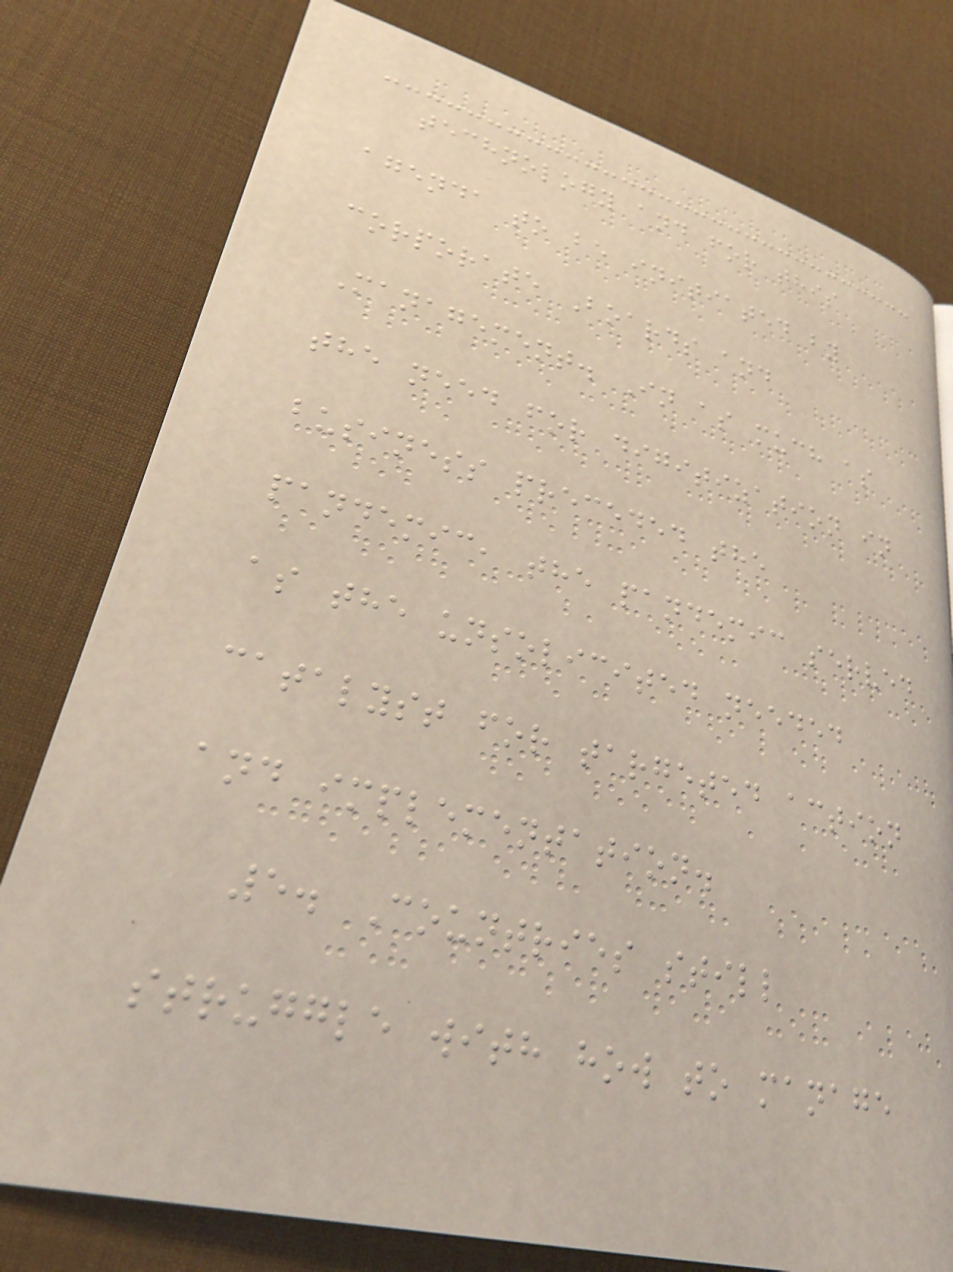technology and for this
agenda to be initiated by
corporate Boards and
Management. In as much as
the need for digitization in
business preceded the
pandemic, the pandemic served
as the unsolicited needed
catalyst for targeted action
and implementation.
5. Countries still
struggle with how to manage
